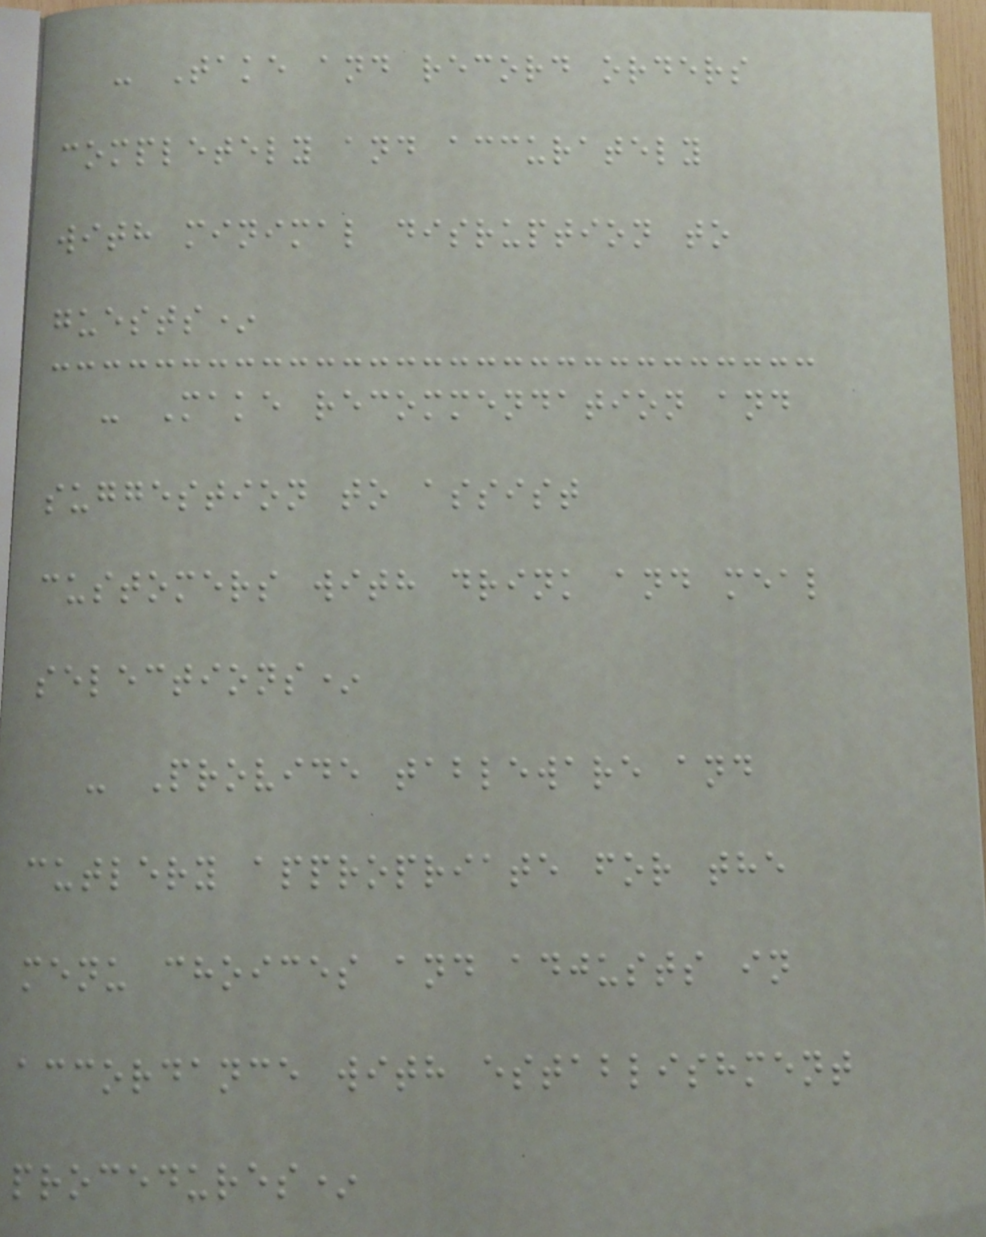- Take and record orders
completely and accurately
with minimal disruption to
guests*
- Make recommendation and
suggestion to assist
customers with drink and meal
selections*
- Provide tableware and
cutlery appropriate for the
menu choices and adjusts in
accordance with establishment
procedures*
